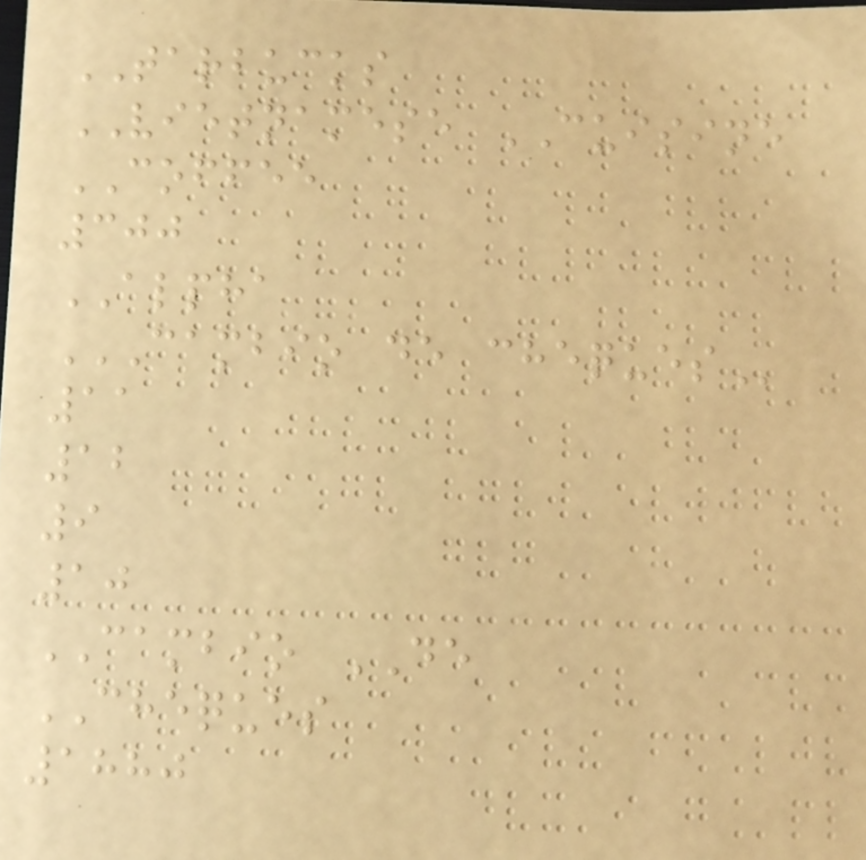TARBUCKS
VIETNAMESE CUISINE
COFFEE
300
ALPHA
CAMBIO DE CHEQUES
11
12
9
10
CAMBIO DE
CHEQUES
1880
